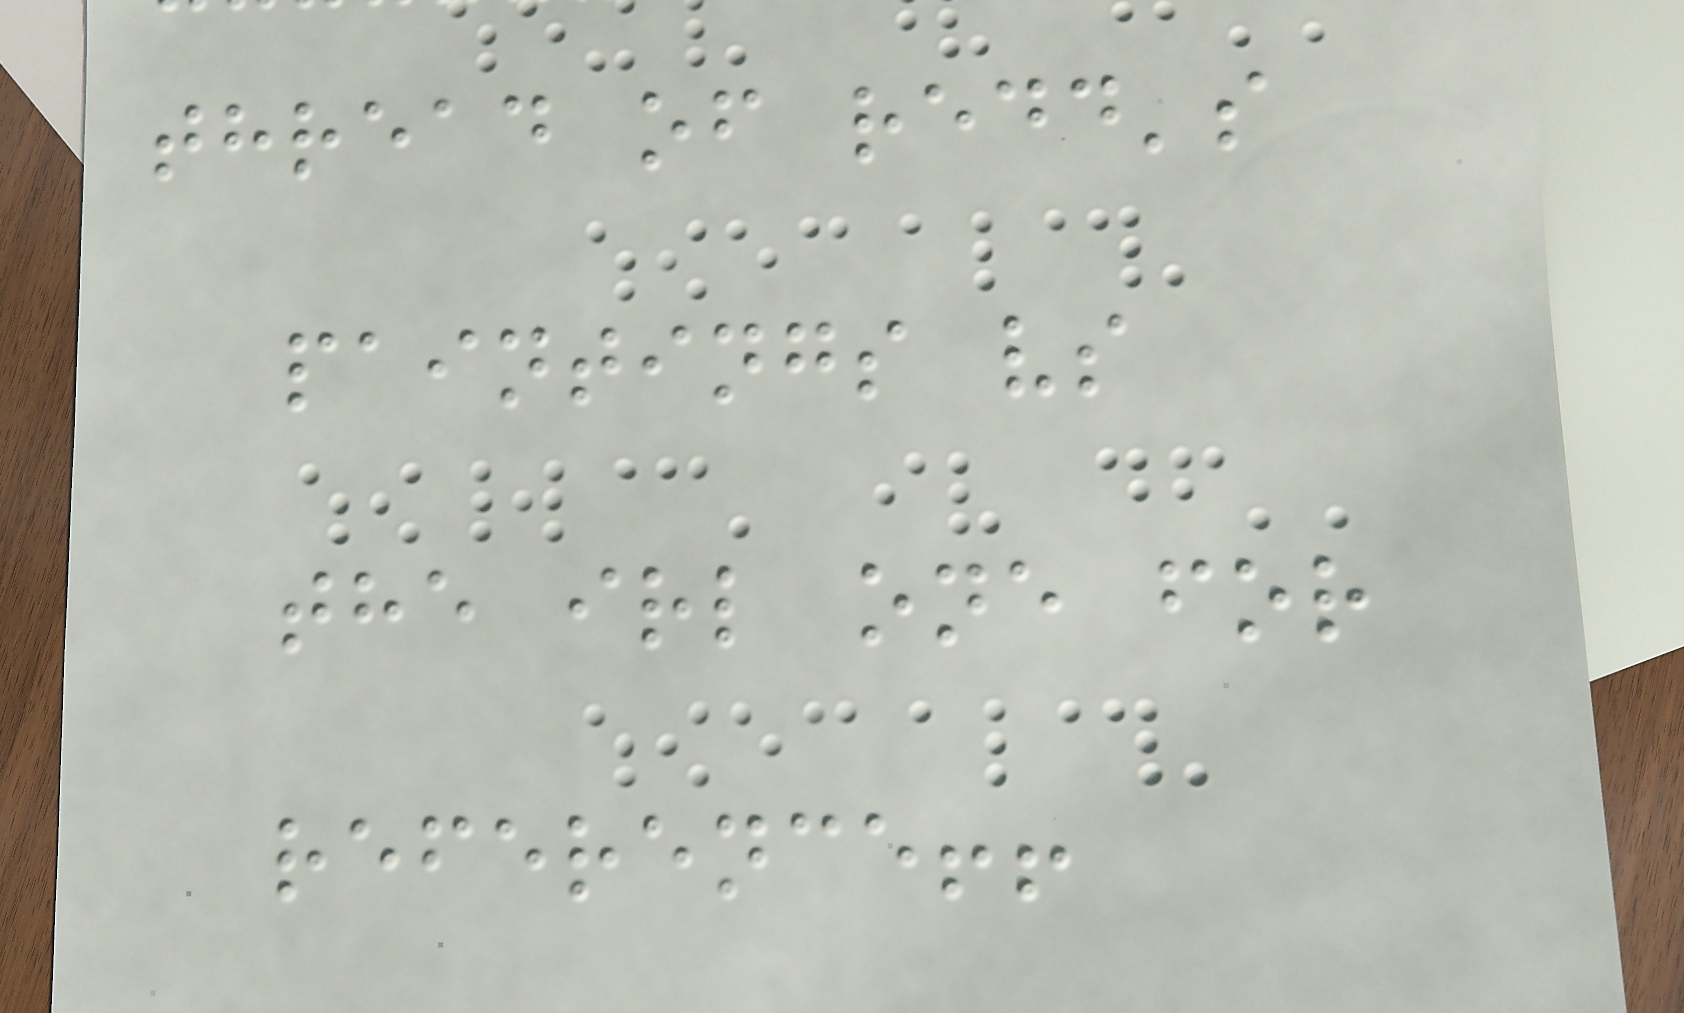thread of redd's
paintings vs
the irl one for
reference!!
